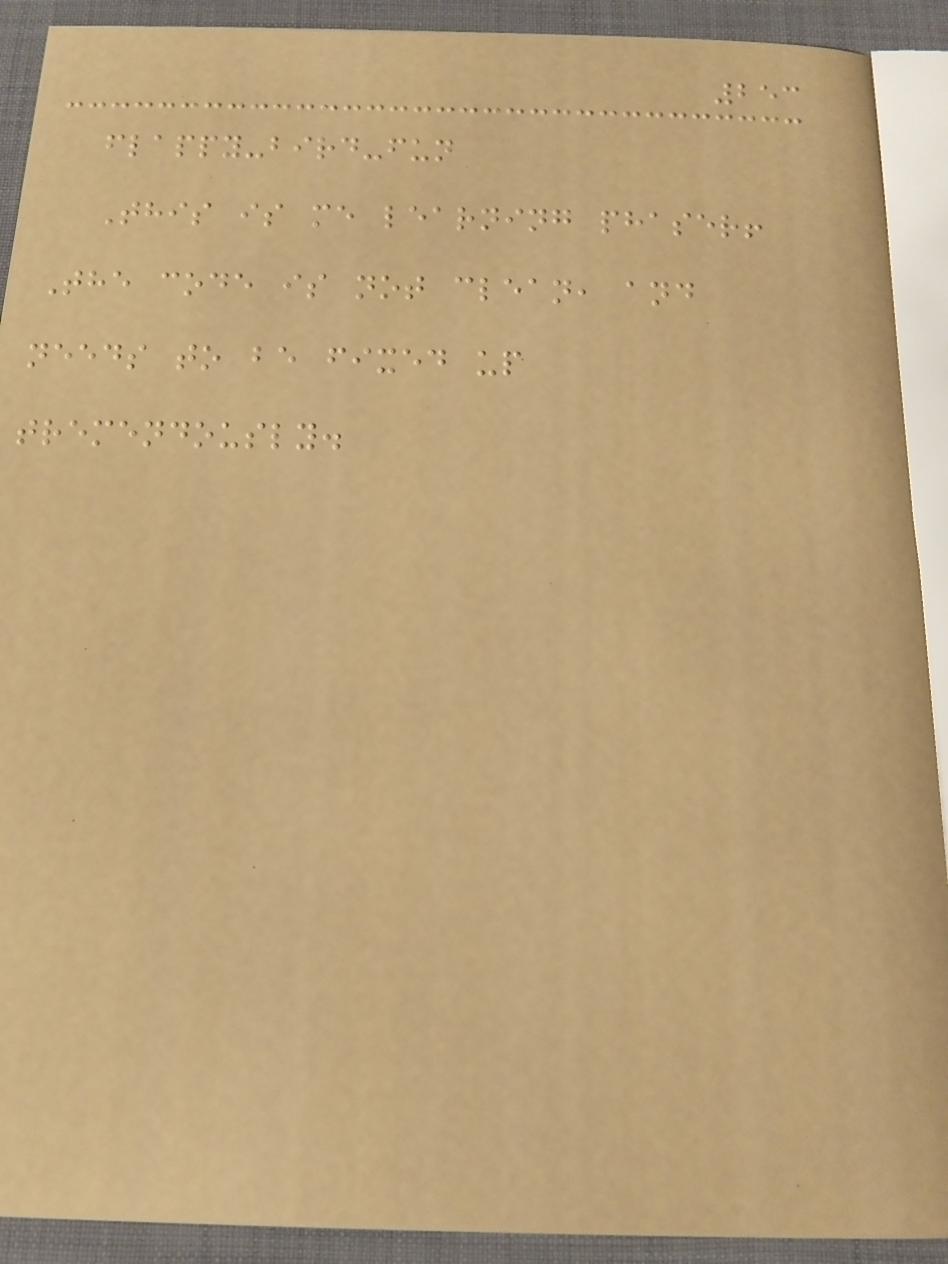253
flappy-bird-fun
This is me learning phaser!
The code is not clean, and
needs to be fixed up
tremendously.
